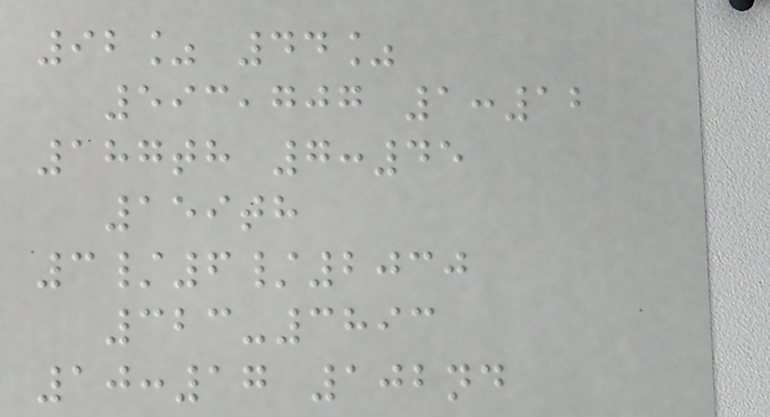92% 44%
593,707 1:12
187th 7:45
159th
3/6/2030
323-3893
10:17 102nd
